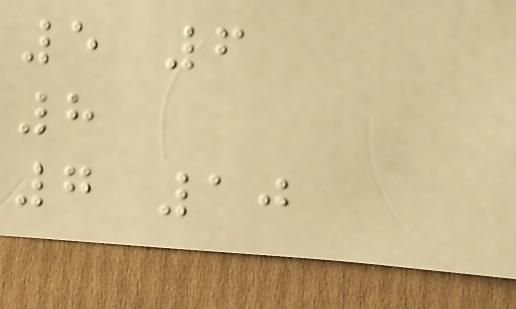5 6
8
7 10
